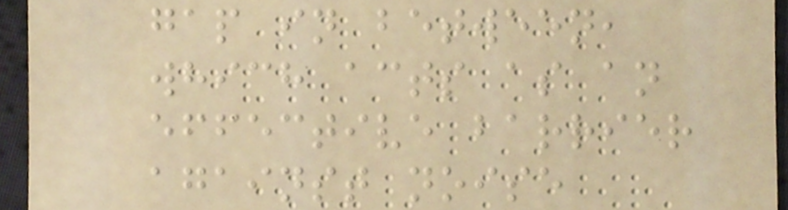gap in between,
which acts as an
effective barrier
against noise
